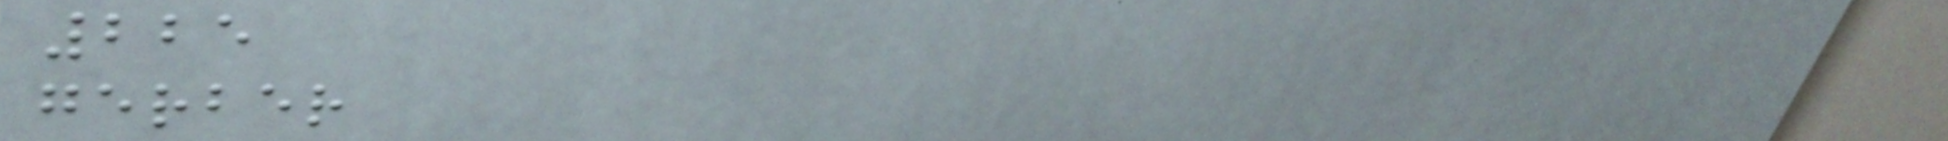225
gerber
